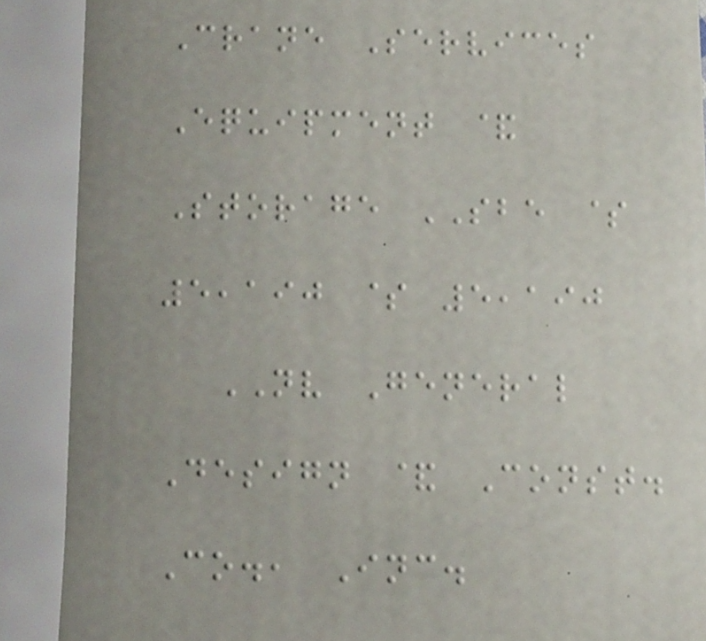Crane Services
Equipment &
Storage SBE $
5,190 $ 5,190
NV General
Design & Const.
Co., Inc.
